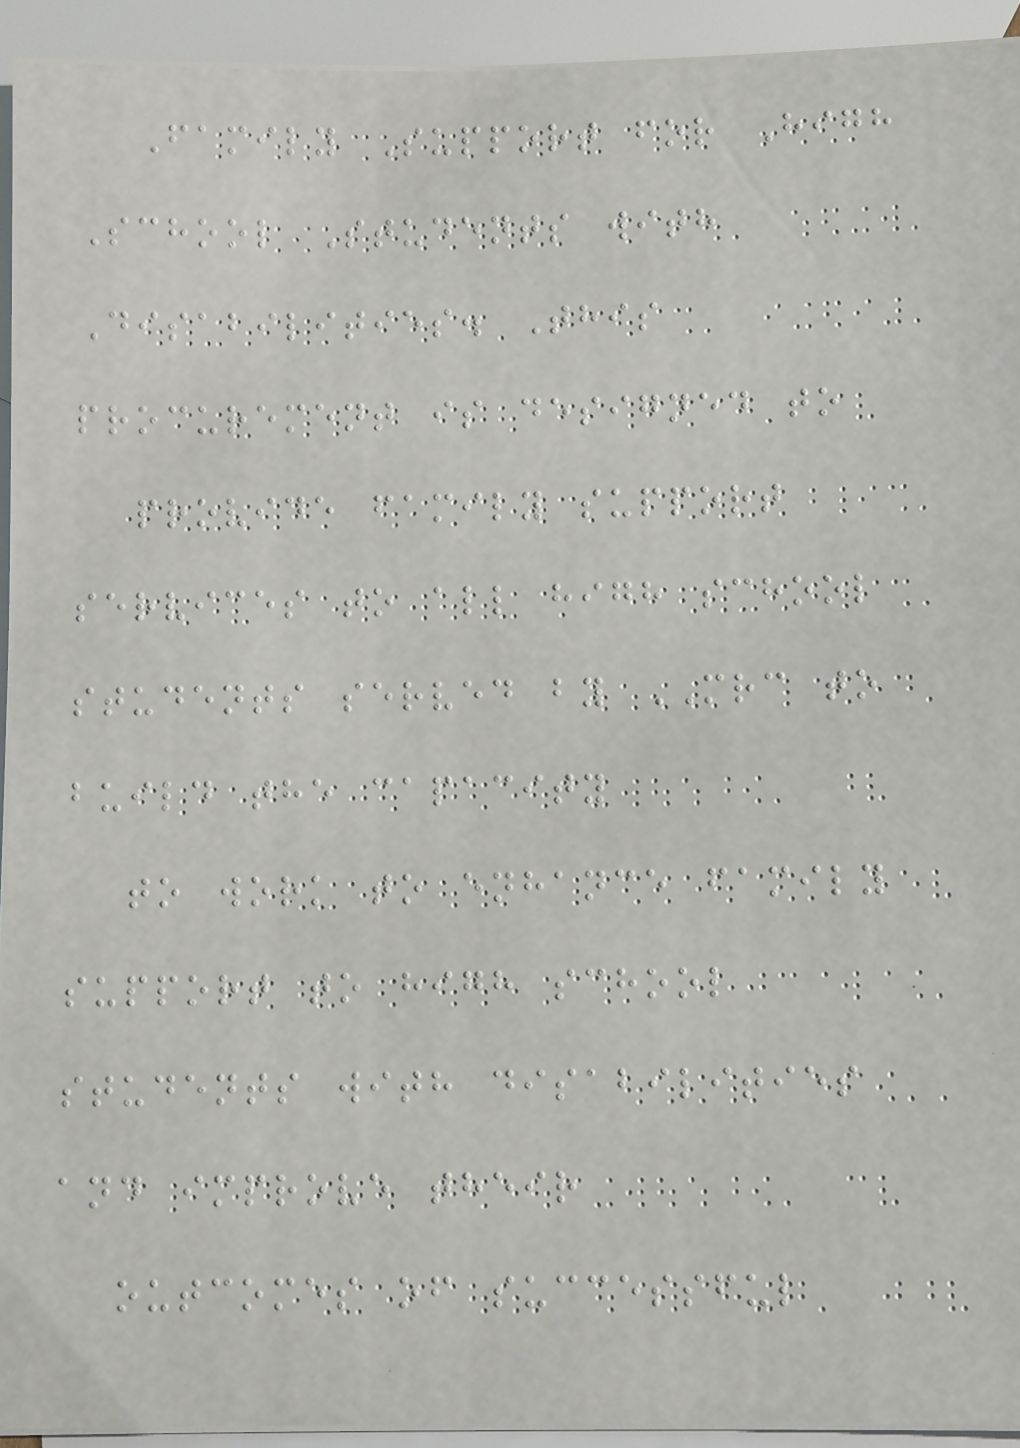Family Support for High
School Students with
Disabilities. This
procurement is designed to
provide family support
services to all high school
students served by MRC to
build the capacity
to work to enhance family
support to high school
students with disabilities
and improve their
outcomes of successful
